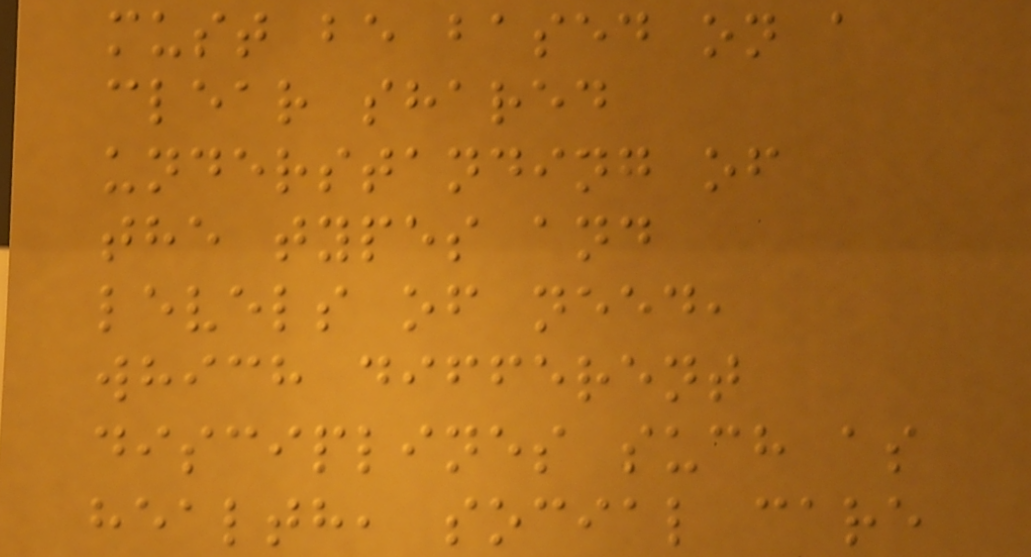must be based on a
clear shared
understanding of
the types and
levels of need,
which different
disciplines such as
health, social care
